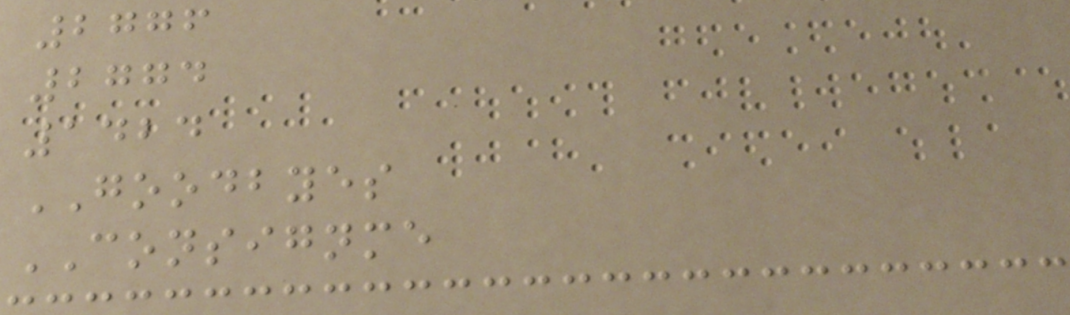2776
2774
1424
GOODBYES
CONSIGNME
